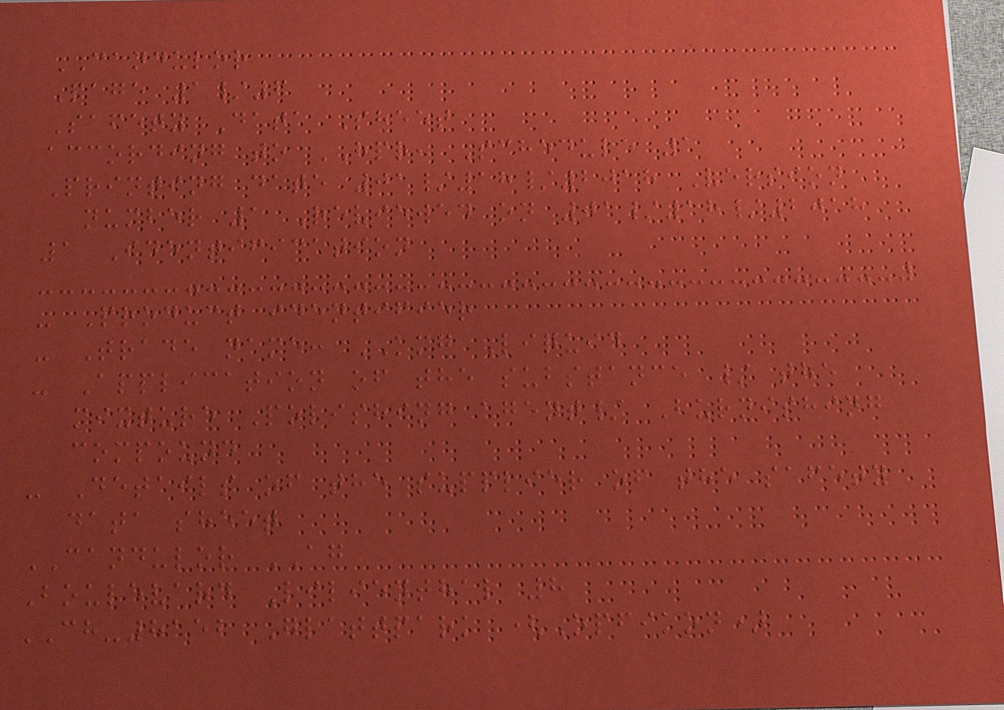CANDULOR
Page 1/6
Safety Data Sheet
according to HPR, Schedule 1
Printing date 01/18/2018 Version
number 1 Reviewed on 01/18/2018
1 Identification
- Product identifier
- Trade name: KMG Liquid
- Application of the substance / the
mixture Polishing agent/ Burnishing
compound
- Details of the supplier of the safety
data sheet
CANDULOR AG
Boulevard Lilienthal 8
CH-8152 Glattpark (Opfikon)
